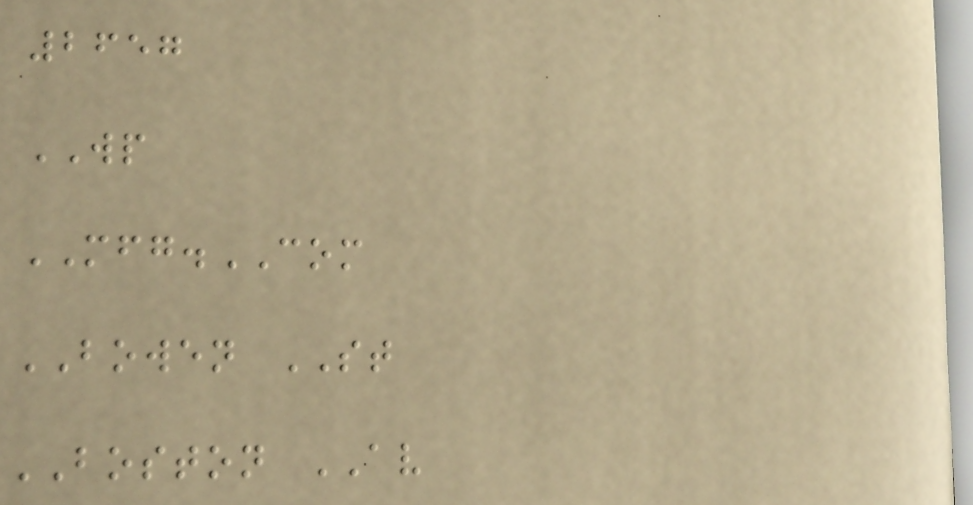2657
WP
MFG.COM
BOWEN ST
BOSTON AV
